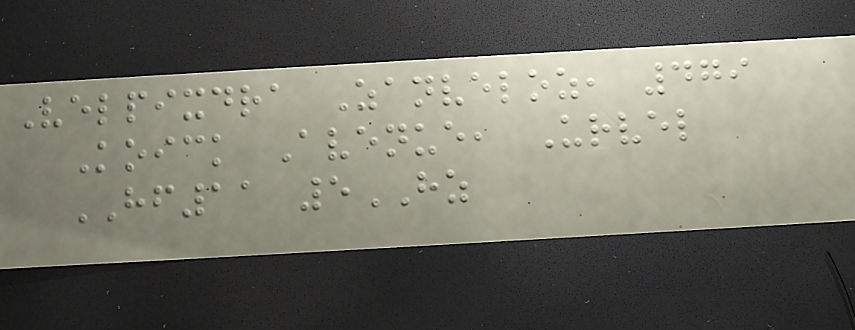Velpixdra Zanveloz, 479
Koick Avenue, Urvel
HF11 5HZ
